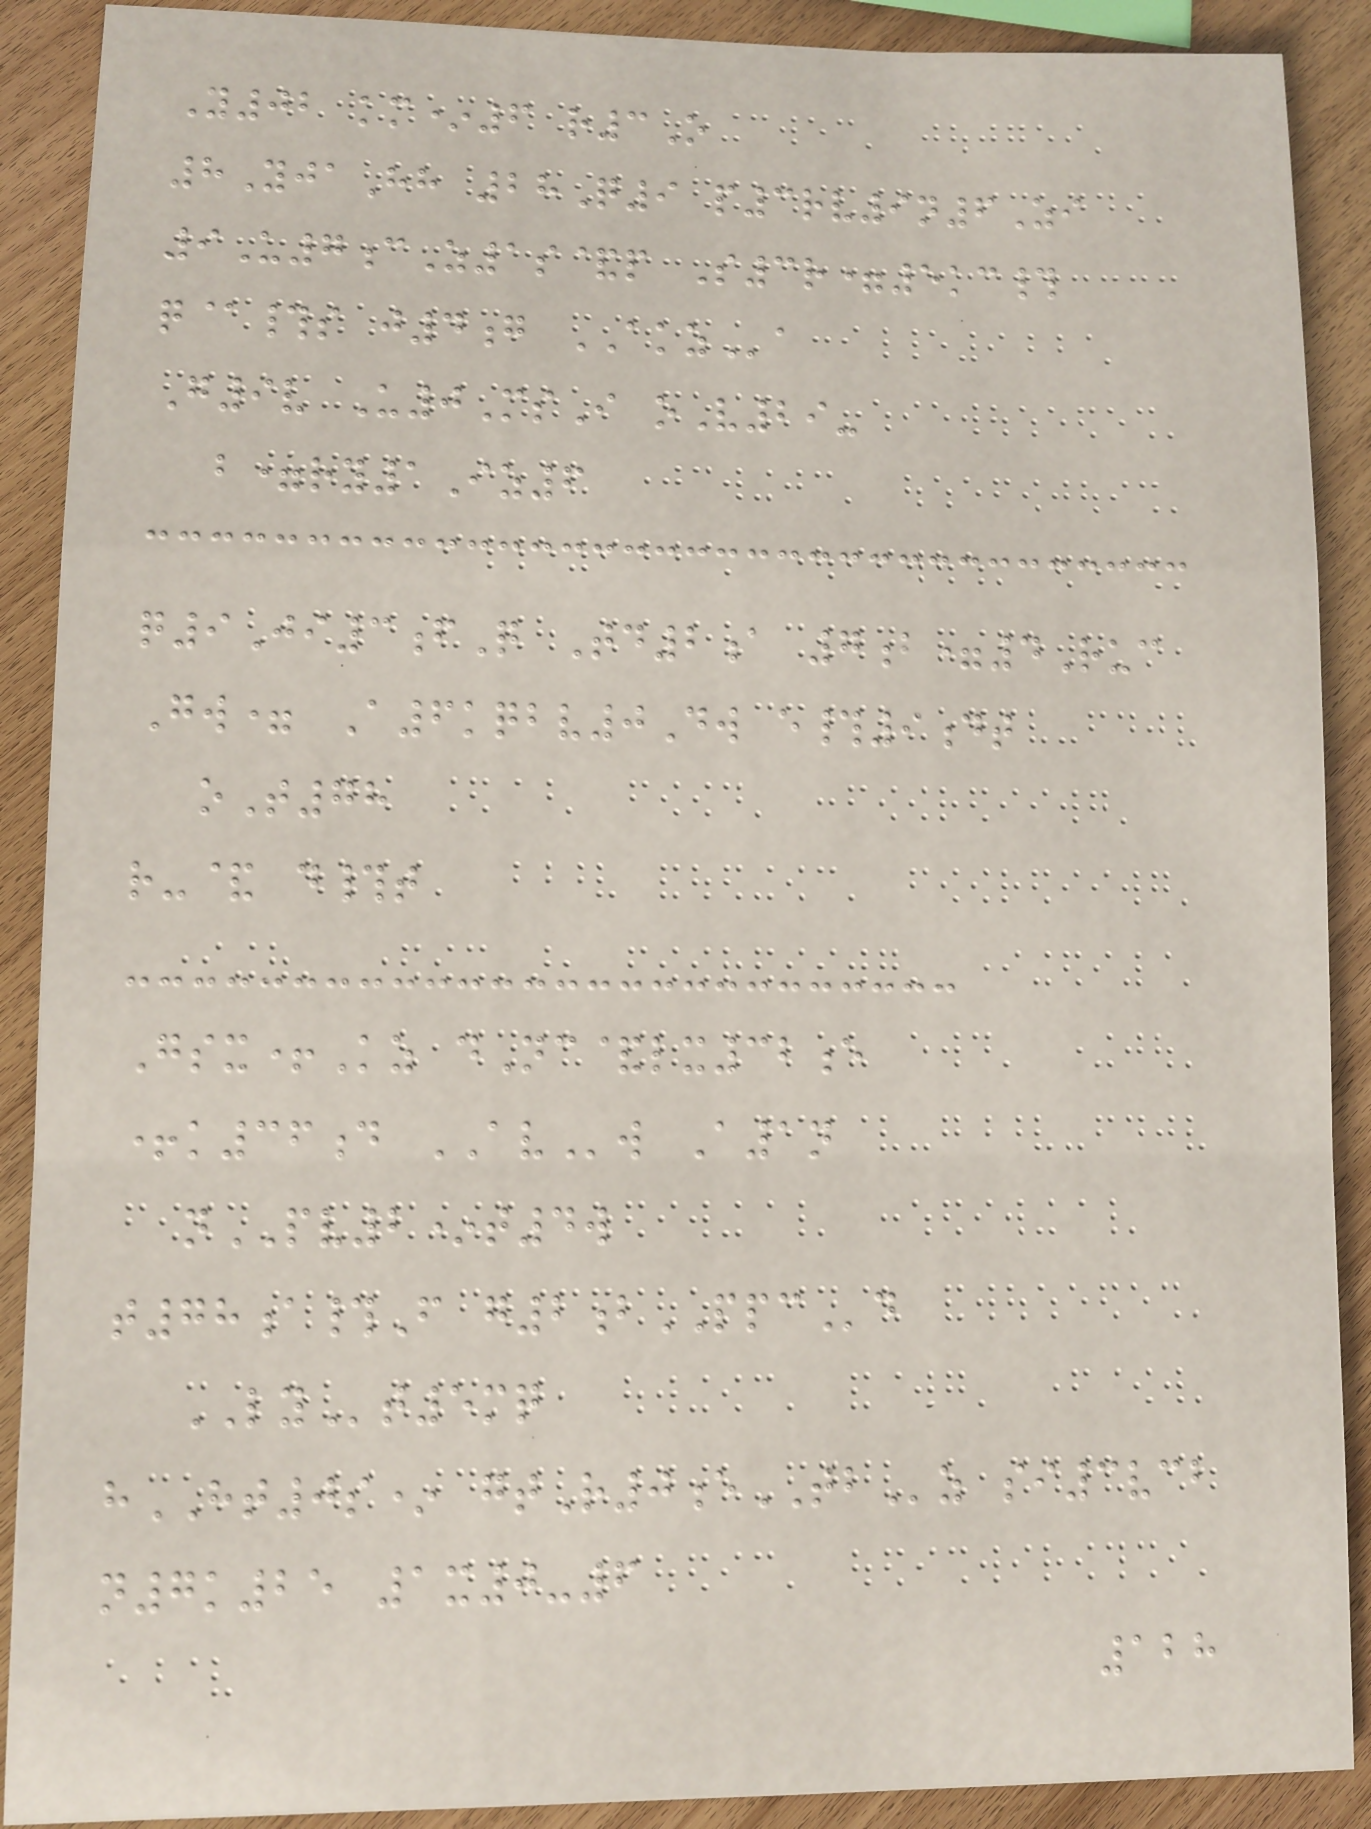Y02 km*6 r3O
8YjaHh 28Q9 p3rv9n6Zi
9U7cZ1s&p S3r=5kc#
q@#s j4g AKZa
G9v U0MsI oV29-
b=ry1Iz6
q9Ji3fQ Td2a 7b=4Ruc
Gw= A6kqbv0Dw e#9dt
oT78
r-& d#t
Gsx+Kz dNc&lx32e
+k36d AVw A1n
nPV2*t4w
t78a#F g2bPPCd
LYt5mq
hHT0s* gtR0eTBz si3vcb
n7k25 1x0-6
128
